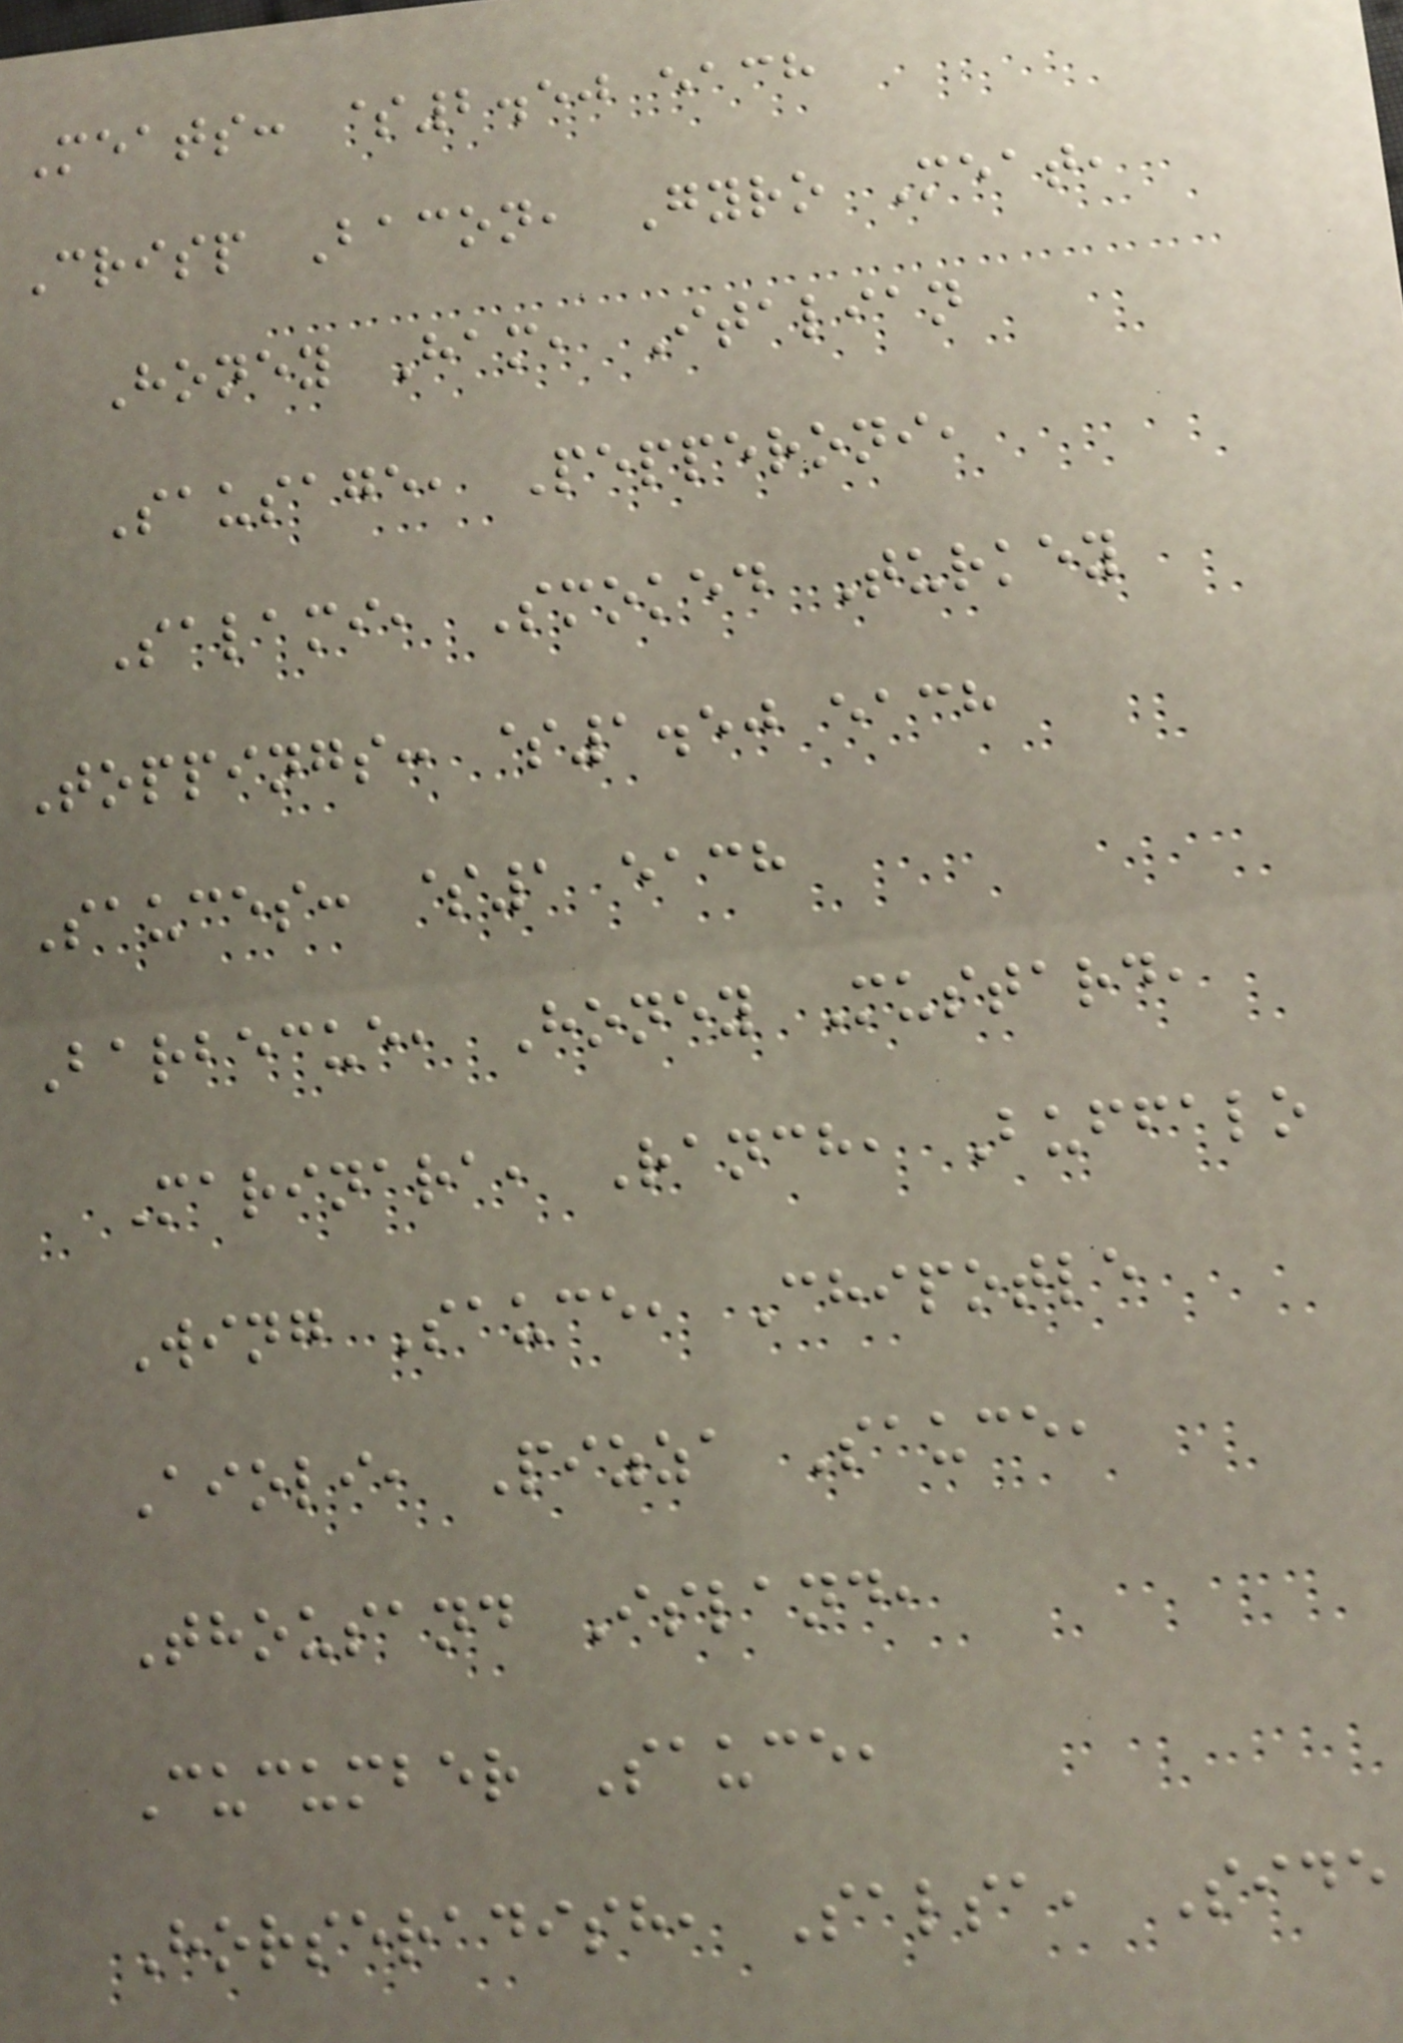Meats: $2.50 each
Crisp Bacon, Gyro Meat,
Honey Ham, Italian
Sausage, Pepperoni,
Salami, Smoked Turkey
Toppings: $1.50 each
Sauces: $1 each
Barbecue, Honey Mustard,
Marinara, Ranch, Buffalo
Wing Sauce, Chipotle
Aioli, Pizza Sauce,
Thousand Island,
Cucumber Sauce,
Horseradish, Salsa, Side
